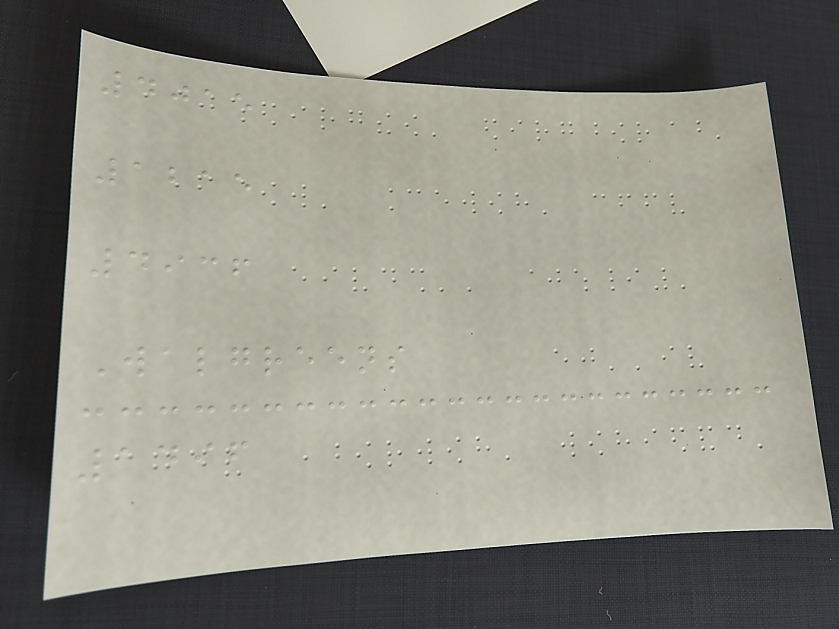4015
1215
4936
Walgreens
1496
